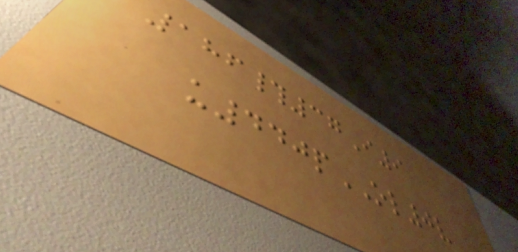186#37I9
u440pOL0v
